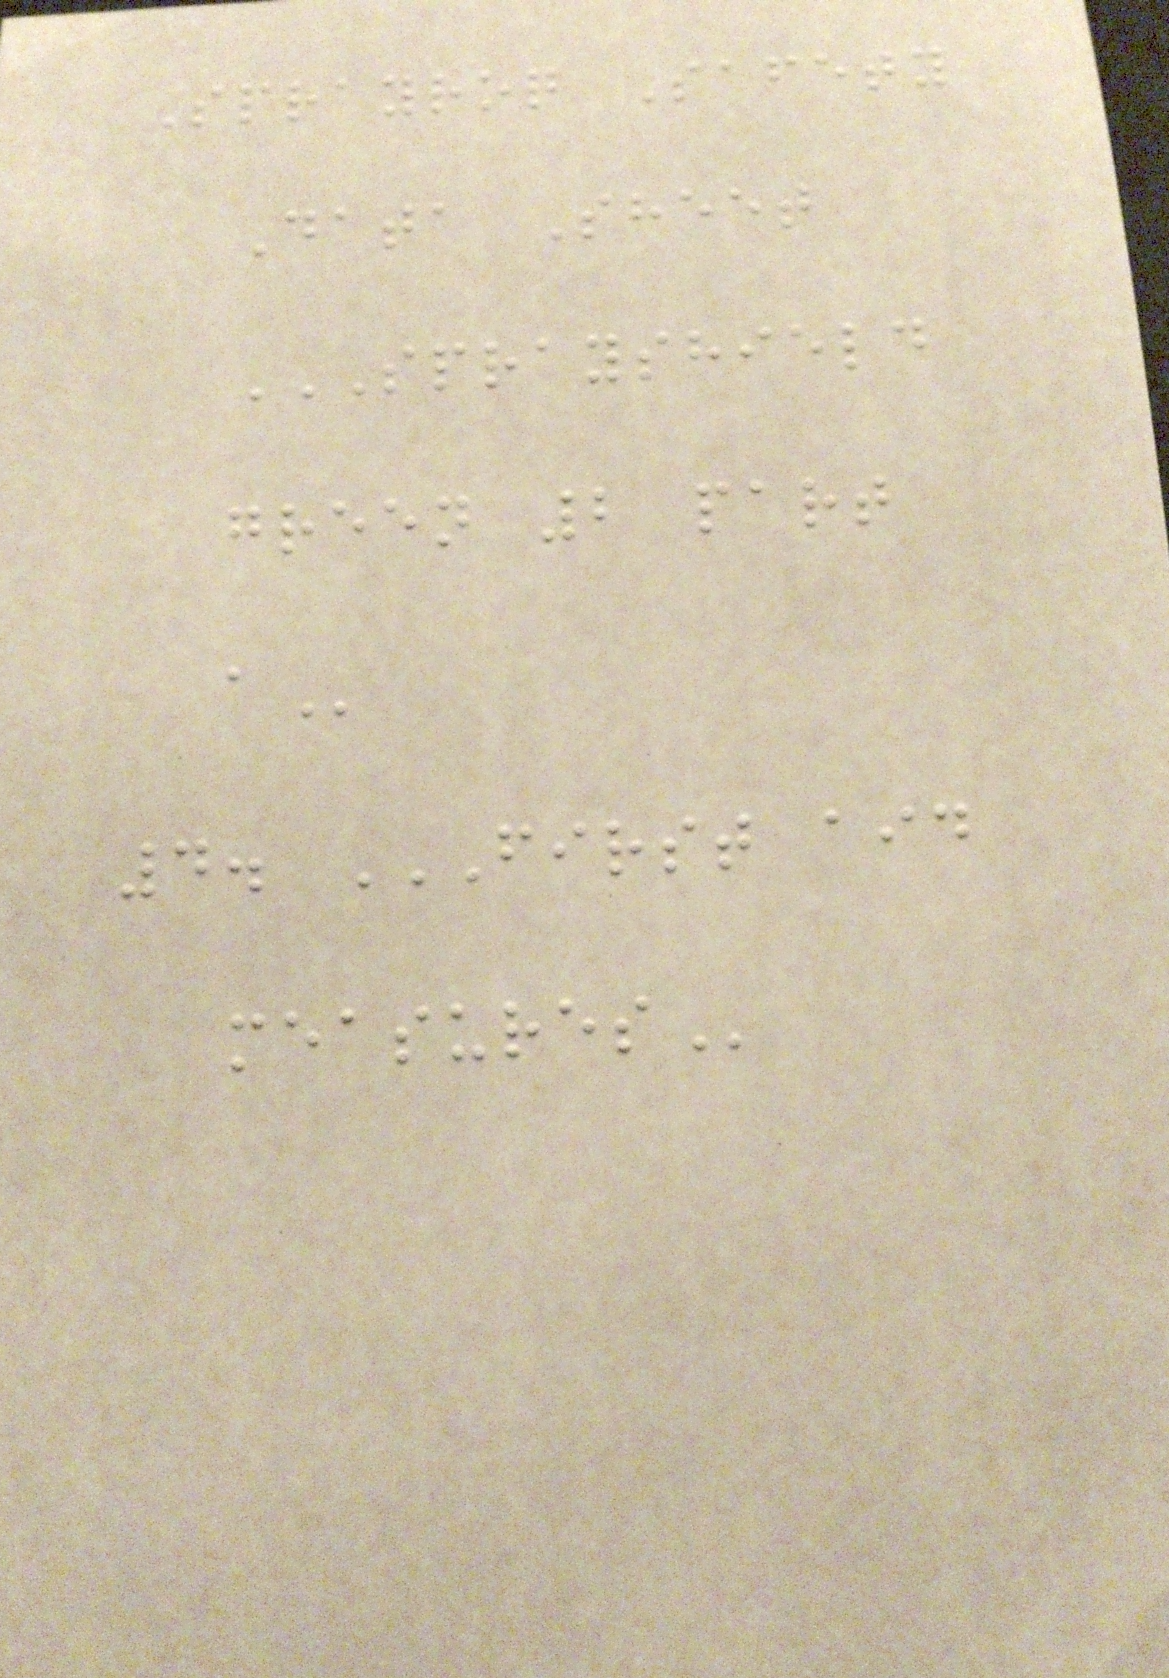Sprayroq Safety
Data Sheet
SPRAYSHIELD
GREEN 2 PART
A
4. FIRST AID
MEASURES
